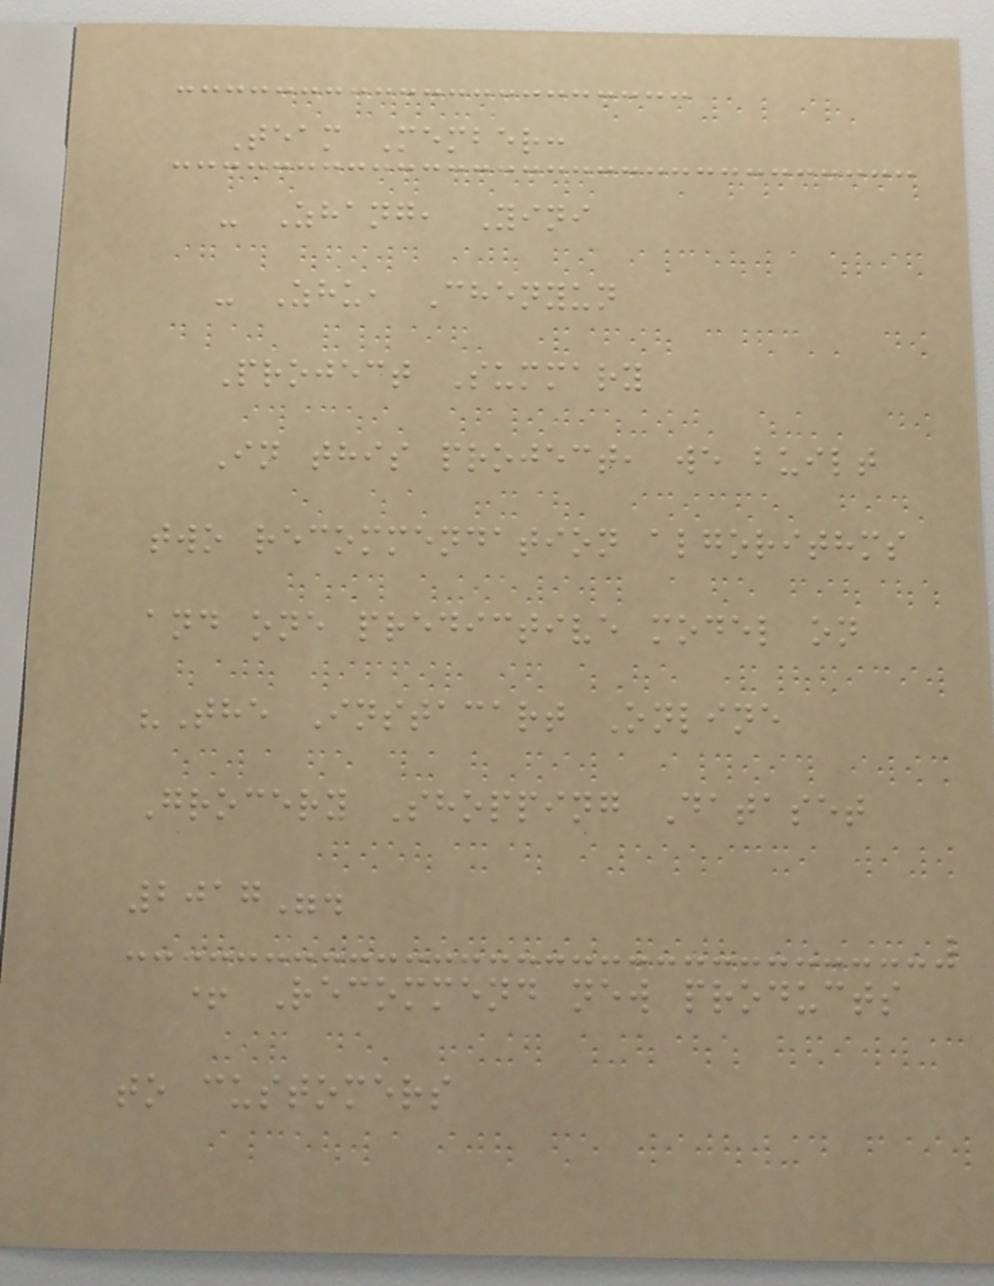Team Member:
- Zhang, Yini
- Zhu, Chenyun
Project Summary
In this project, we built
two recommendation algorithms
and one predictive model on
"The Instacart Online
Grocery Shopping Dataset
2017".
+ Recommend new products
to customers
